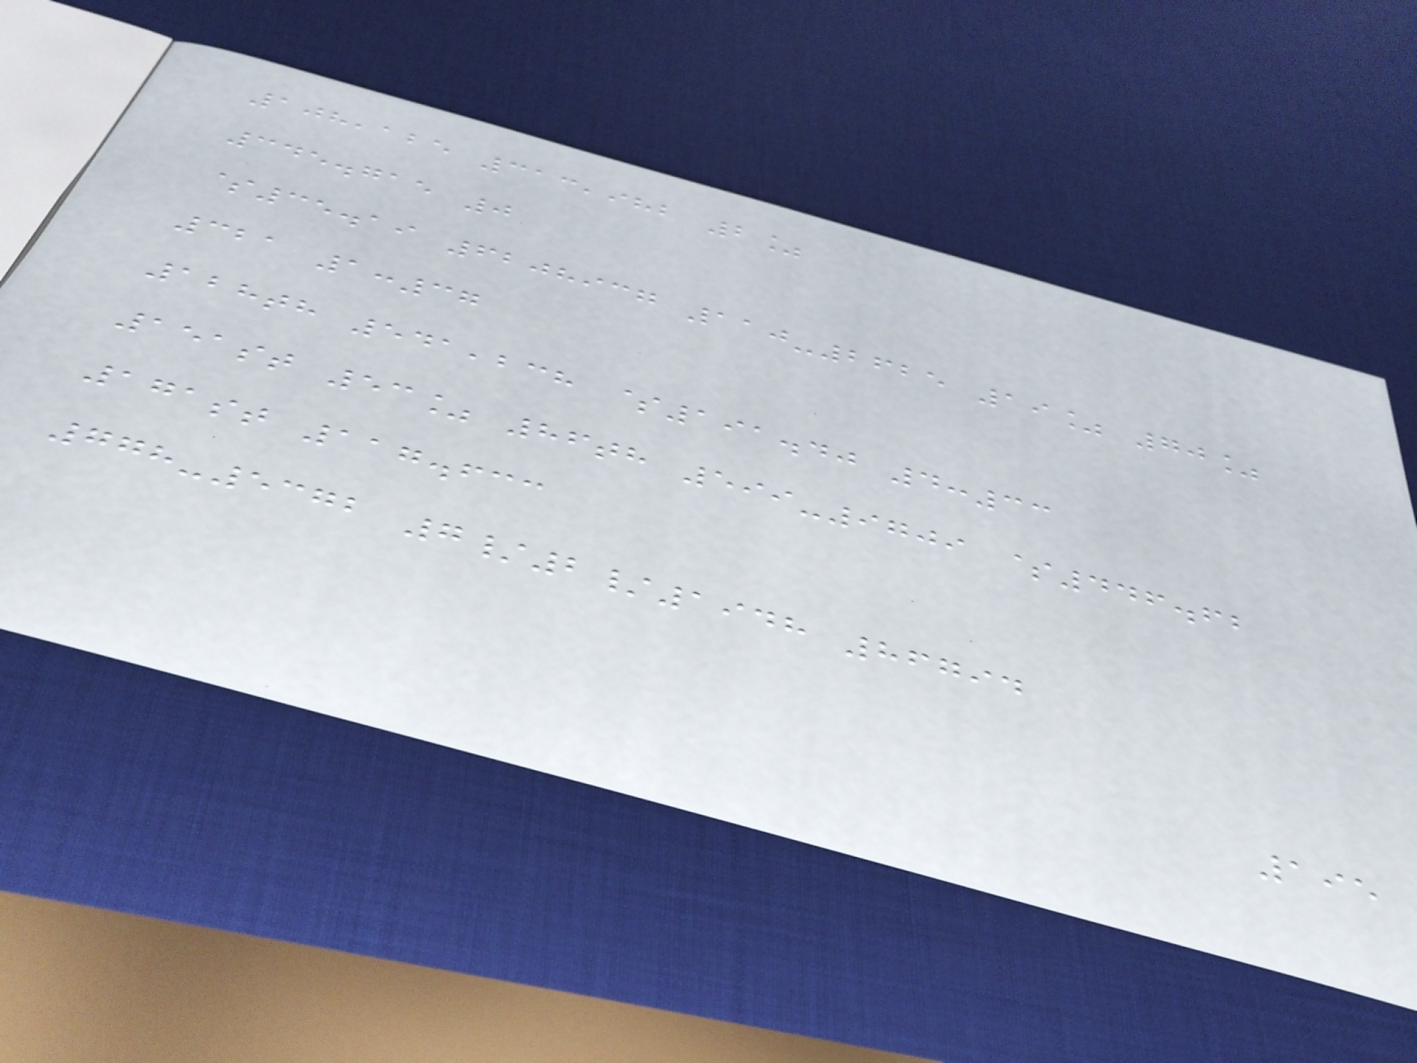108,125 313,982 2%
345.715 0
$35.19 6208937 110-2625 19% 70%
321 1:37
128th 541,238 $191.40 4:33
151st 53% 86th 599-9709 $446.62
171st 117.633
778-5372 7/2/1948 86794
195
